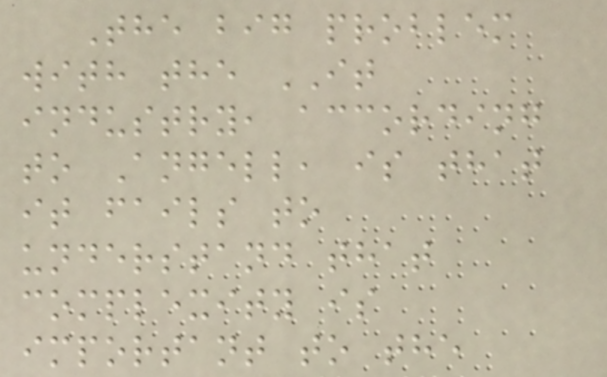The big problem
with the IT
industry, according
to Angell, is that
it fails to
understand that
complexity is
important to the
